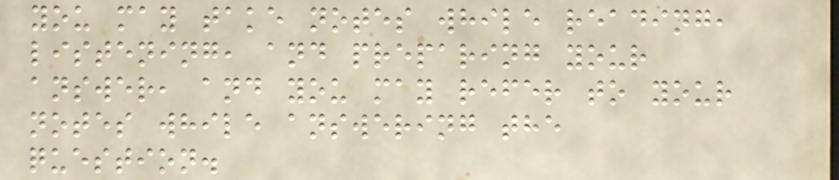you may take notes while reading,
listening, and preparing your
answer, and you may refer to your
notes while answering the
question.
